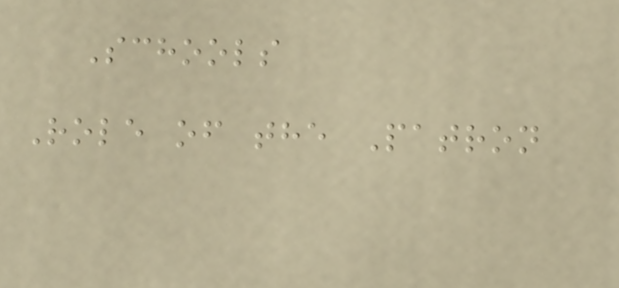Schools
Role of the Patron
